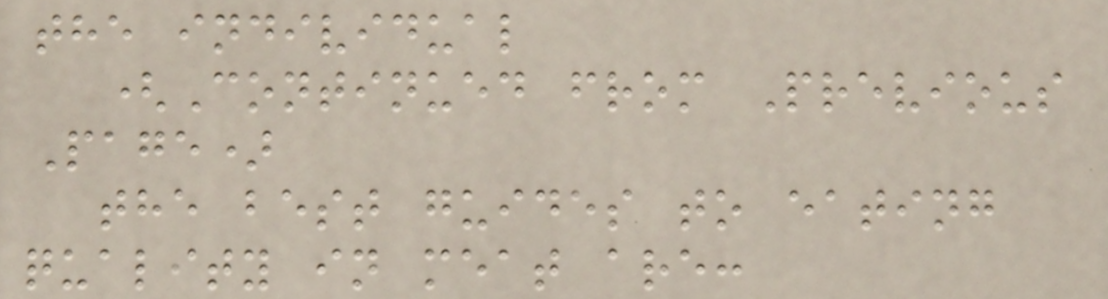the individual
(Continued from Previous
Page)
the best guides to eating
quality in meat are:
